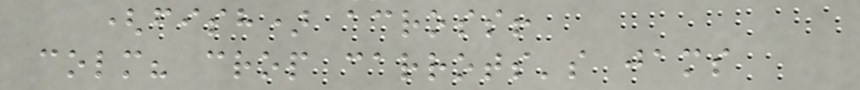(fish) across!
colm? crop carrots's jams
